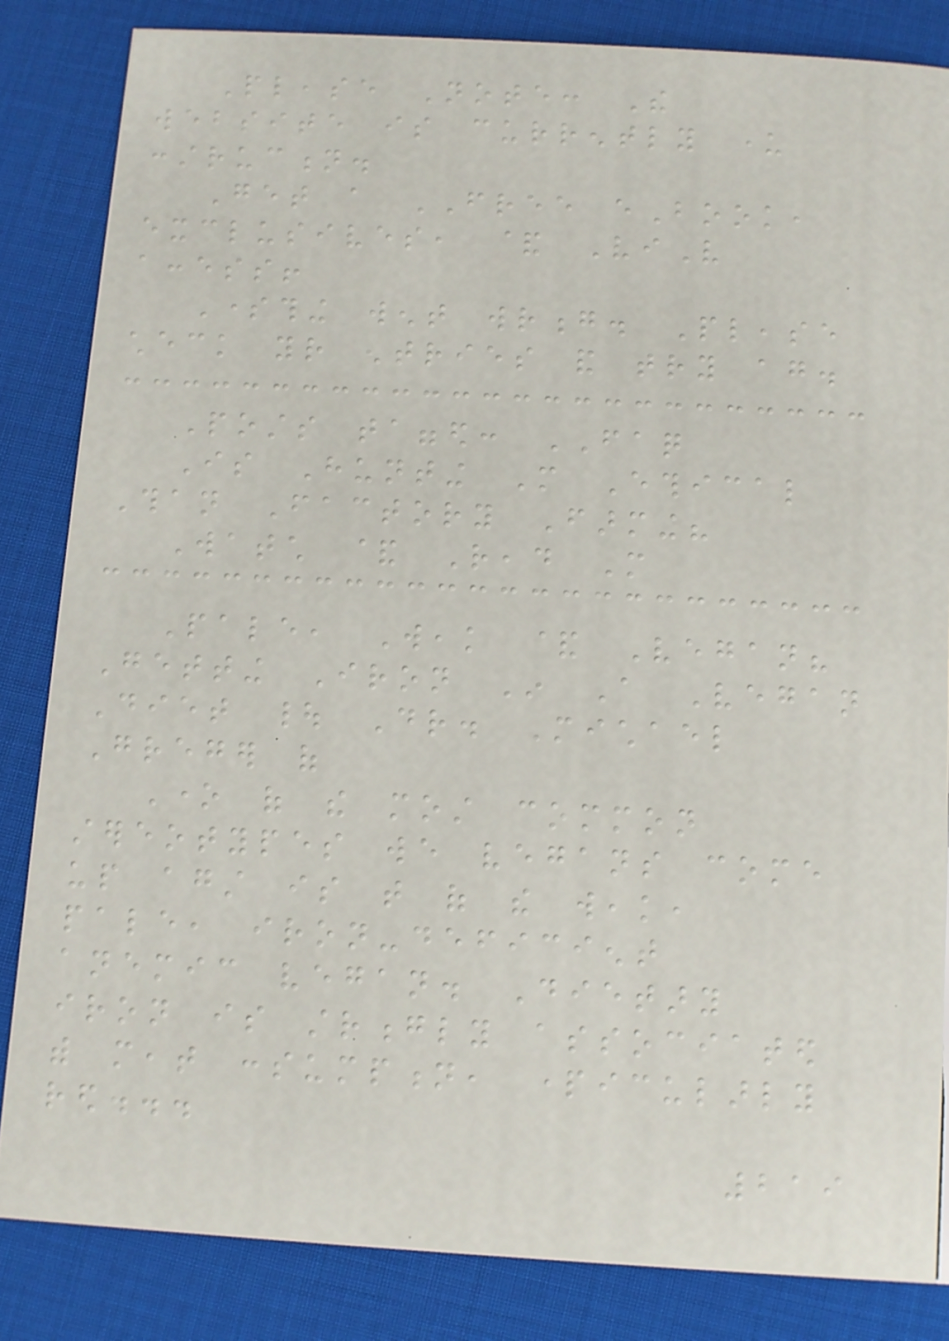Please Note: The
website is currently under
construction.
Get a FREE eBook,
exclusives, & ViV
access!
Something went wrong. Please
check your entries and try again.
Posts tagged: FAQ
Is Hunting More Ethical
Than Factory Farming?
Watch & Read More
Pale, Weak & Vegan?
Getting Iron In A Vegan
Diet | Dr. Michael
Greger of
One of the most common
stereotypes we vegans come
up against is that of the weak,
pale, iron-deficient
anemic vegan. Dietary
iron is strongly associated
with meat consumption, particularly
red...
219
